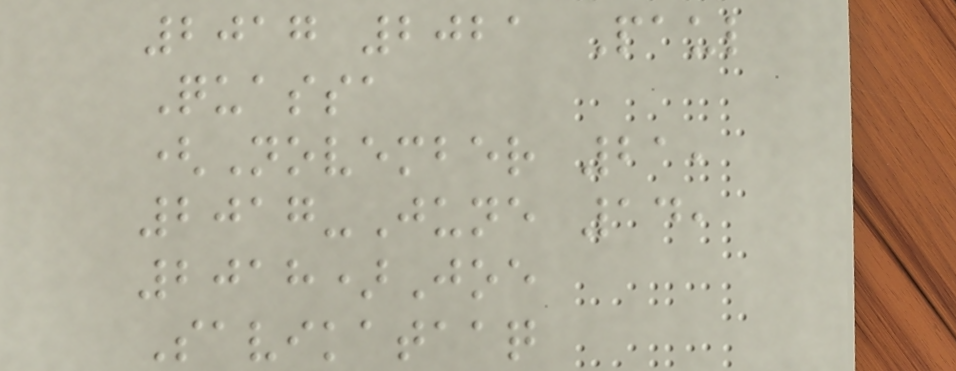2017 2021 Paul
Quassa
(November 21,
2017-June 14,
2018)Joe
Savikataaq
